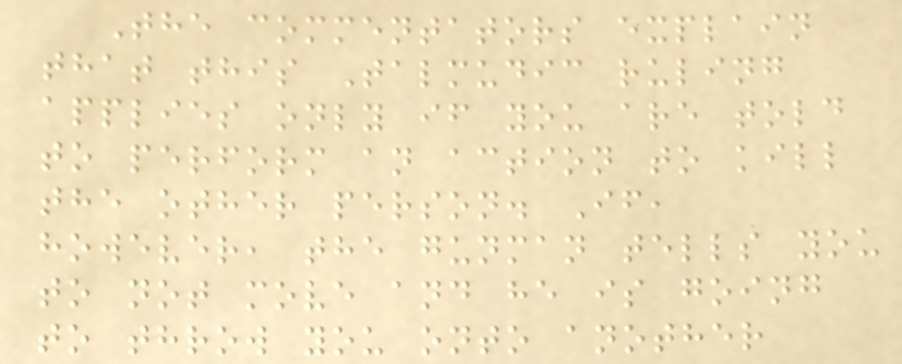The commentators explain
that this Talmudic ruling
applies only if you are told
to perform an action to kill
the other person. If,
however, the gunman tells you
to not move and he is going
to throw you onto another
